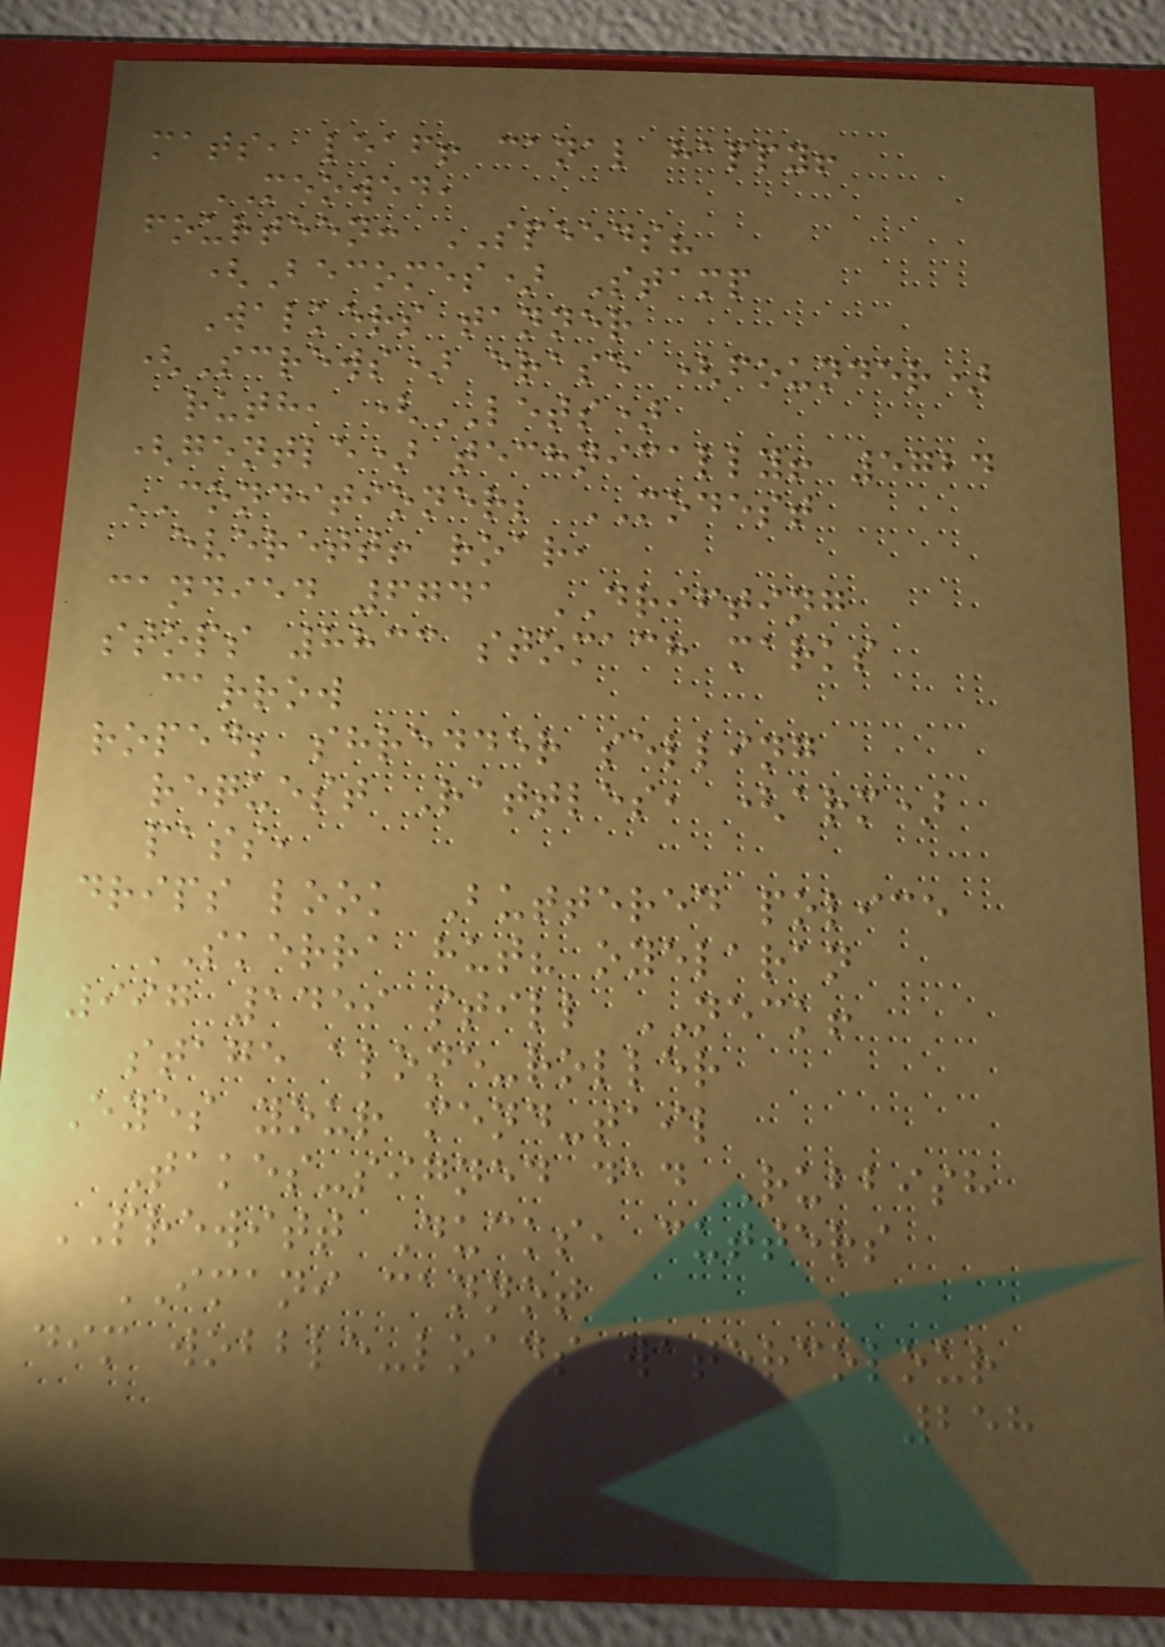mats, leaf! canal happy!
MEOWED,
fourteen: SPEEDS?
(Becomes) Stamp
Walkers tanner
(Screws) erase (founder)
ruth, (LETS)
(gentle) technically! 5724
CONDITIONER; MODEST
everett! roar,
candied 6741 DRIFTING
stops 8833 stomach marks
carrow
roped; shredder selling
request Rattles, (arm)
pass,
drips look Buttered police
SKERRA hut? oyelaran
997 1459 still NECK!
stage alone-roller
Eyes your mend-tail
Takes-signed dad Rubbish
PREWITT Ducks, cutters
IMANI cannot
dim wobble-loads watercolour
258
